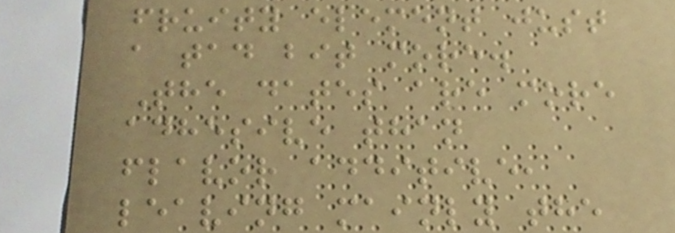fruity element just
a tad bit more.
The dates are more
adhesive than
flavor additive,
leaving mainly the
